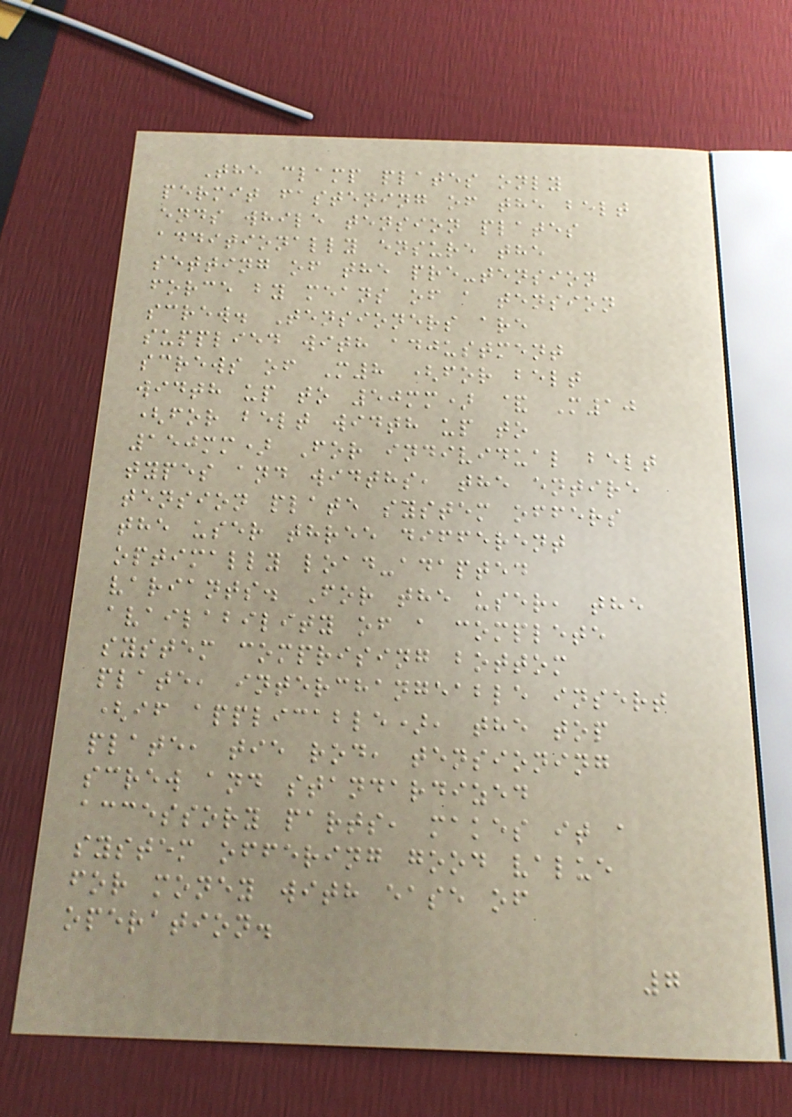The clamp plates only
permit fastening of the belt
ends while tension plates
additionally ensure the
setting of the pre-tension
force by means of a tension
screw. Tensioners are
supplied with adjustment
screws of M8 (for belt
width up to 50mm) & M10
(for belt width up to
150mm) For individual belt
types and widths, the entire
tension plate system offers
the user three different
optimally load-adapted
variants. For the user, the
availability of a complete
system comprising bottom
plate, interchangeable insert
(if applicable), the top
plate, tie rod, tensioning
screw and standardized
accessory parts, makes it a
system offering good value
for money with ease of
operation.
7
